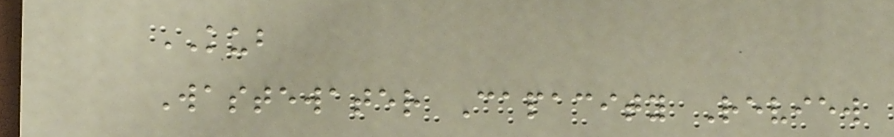KUB
Wastewater Capacity Review
